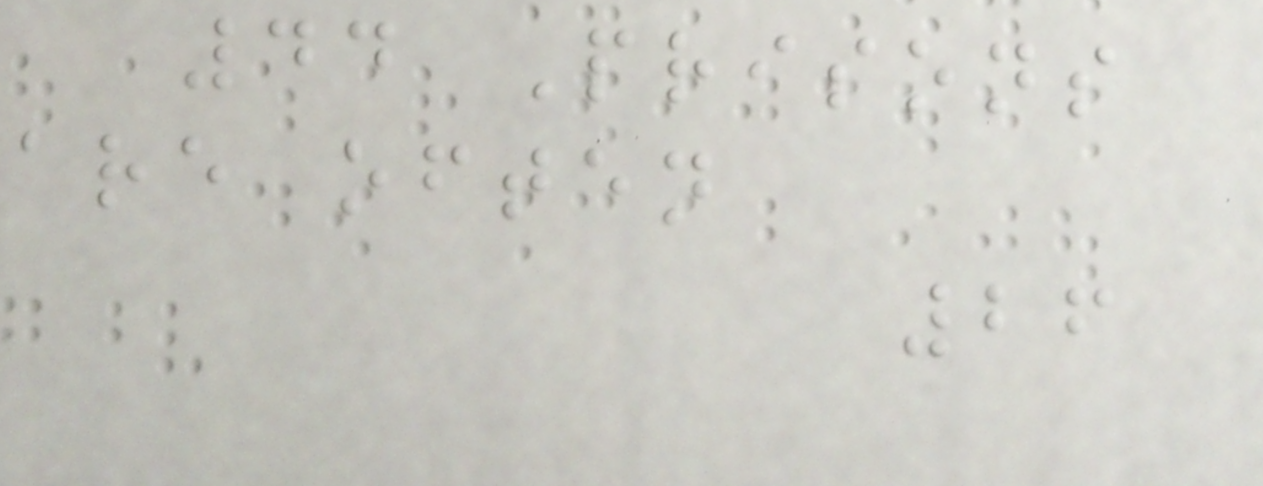44 Prisons
are often
26
